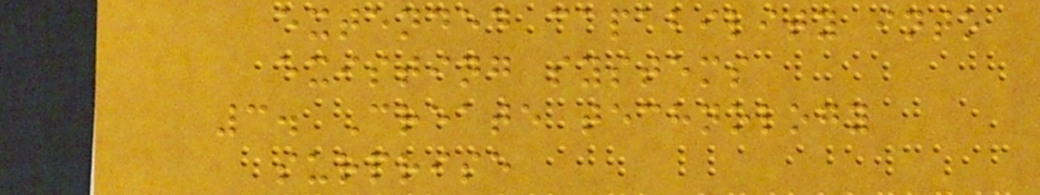extended capability into
existing systems
3. Create technology
surprise
